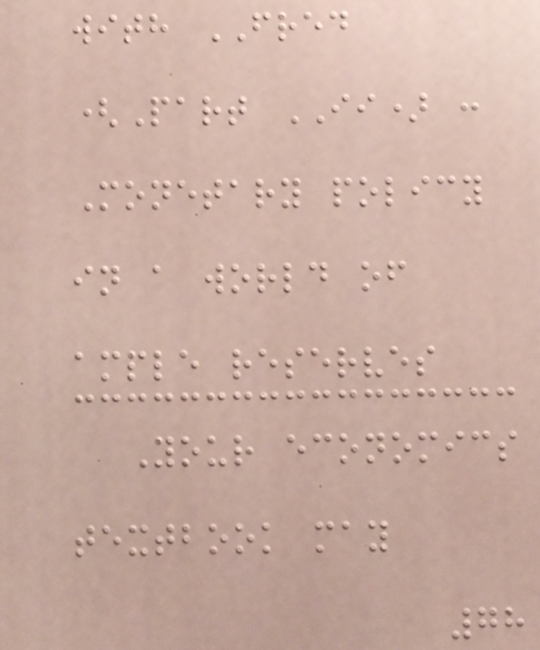with FRED
(Part II) :
Monetary policy
in a world of
ample reserves
Your economics
textbook may
78
